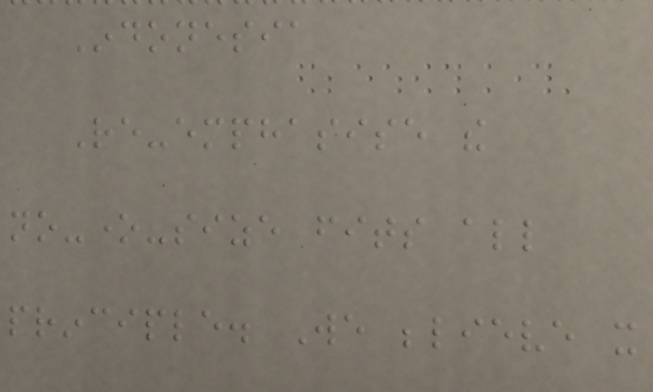Indonesia
Re-emphasise the
no-one-size fits all
principle. We believe it
